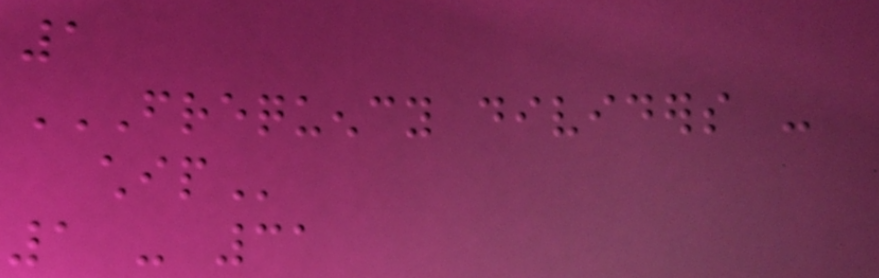1
FREQUENCY DIVIDERS -
CHIP
1 - 31
